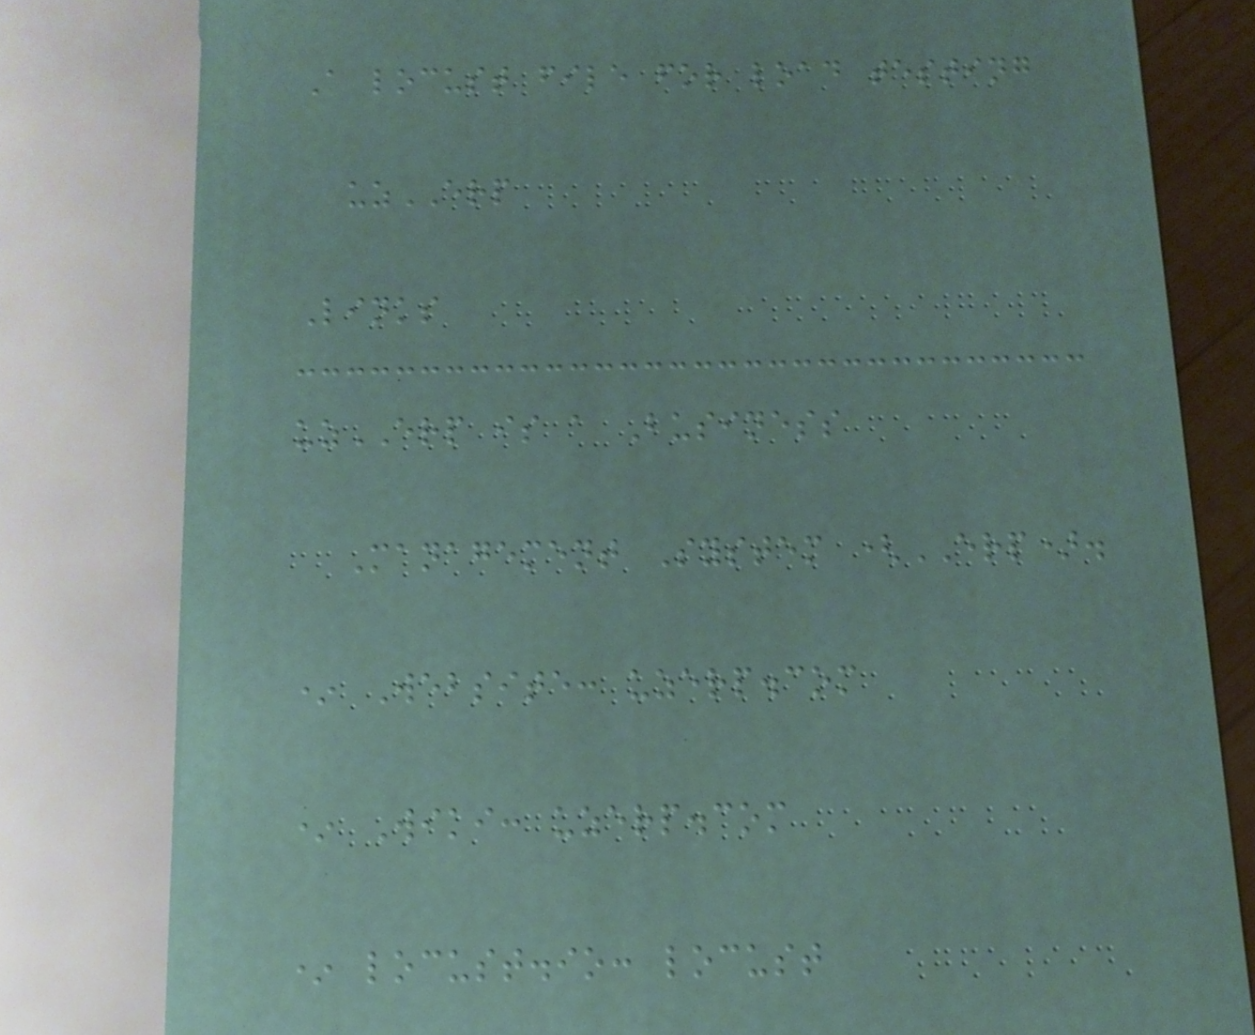A locust file for load testing
uzERP
Links
uzERP is a Business
Management System (ERP).
* Website: uzerp.com
* Wiki: uzerp.com
* locust.io: locust
